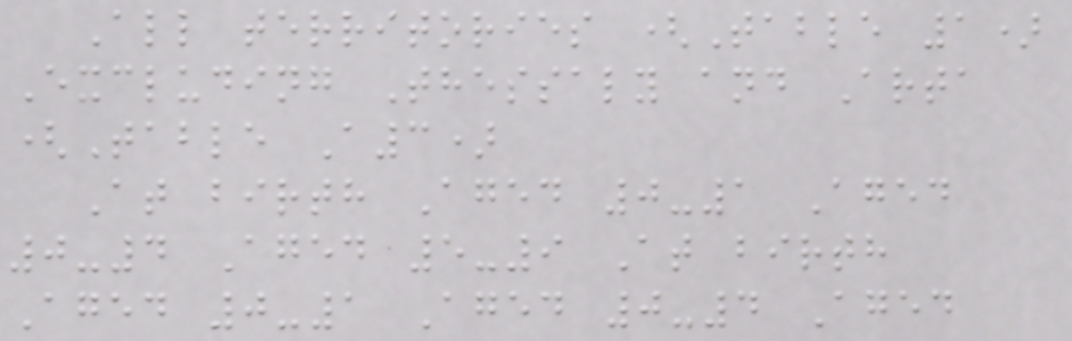All territories (Table 1)
Excluding Thessaly and Arta
(Table A3)
At birth Aged 0-1 Aged
0-4 Aged 5-9 At birth
Aged 0-1 Aged 0-4 Aged
